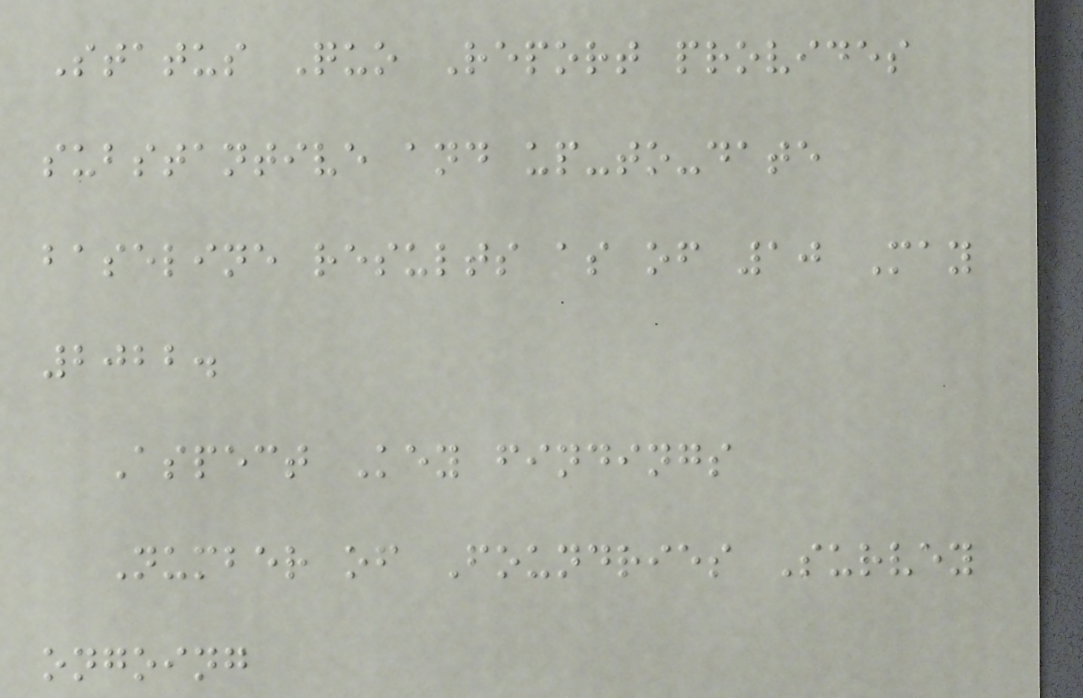Status Quo Report provides
substantive and up-to-date
baseline results as of 10 May
2022.
Aspect Key findings
Number of Foundries Survey
ongoing
